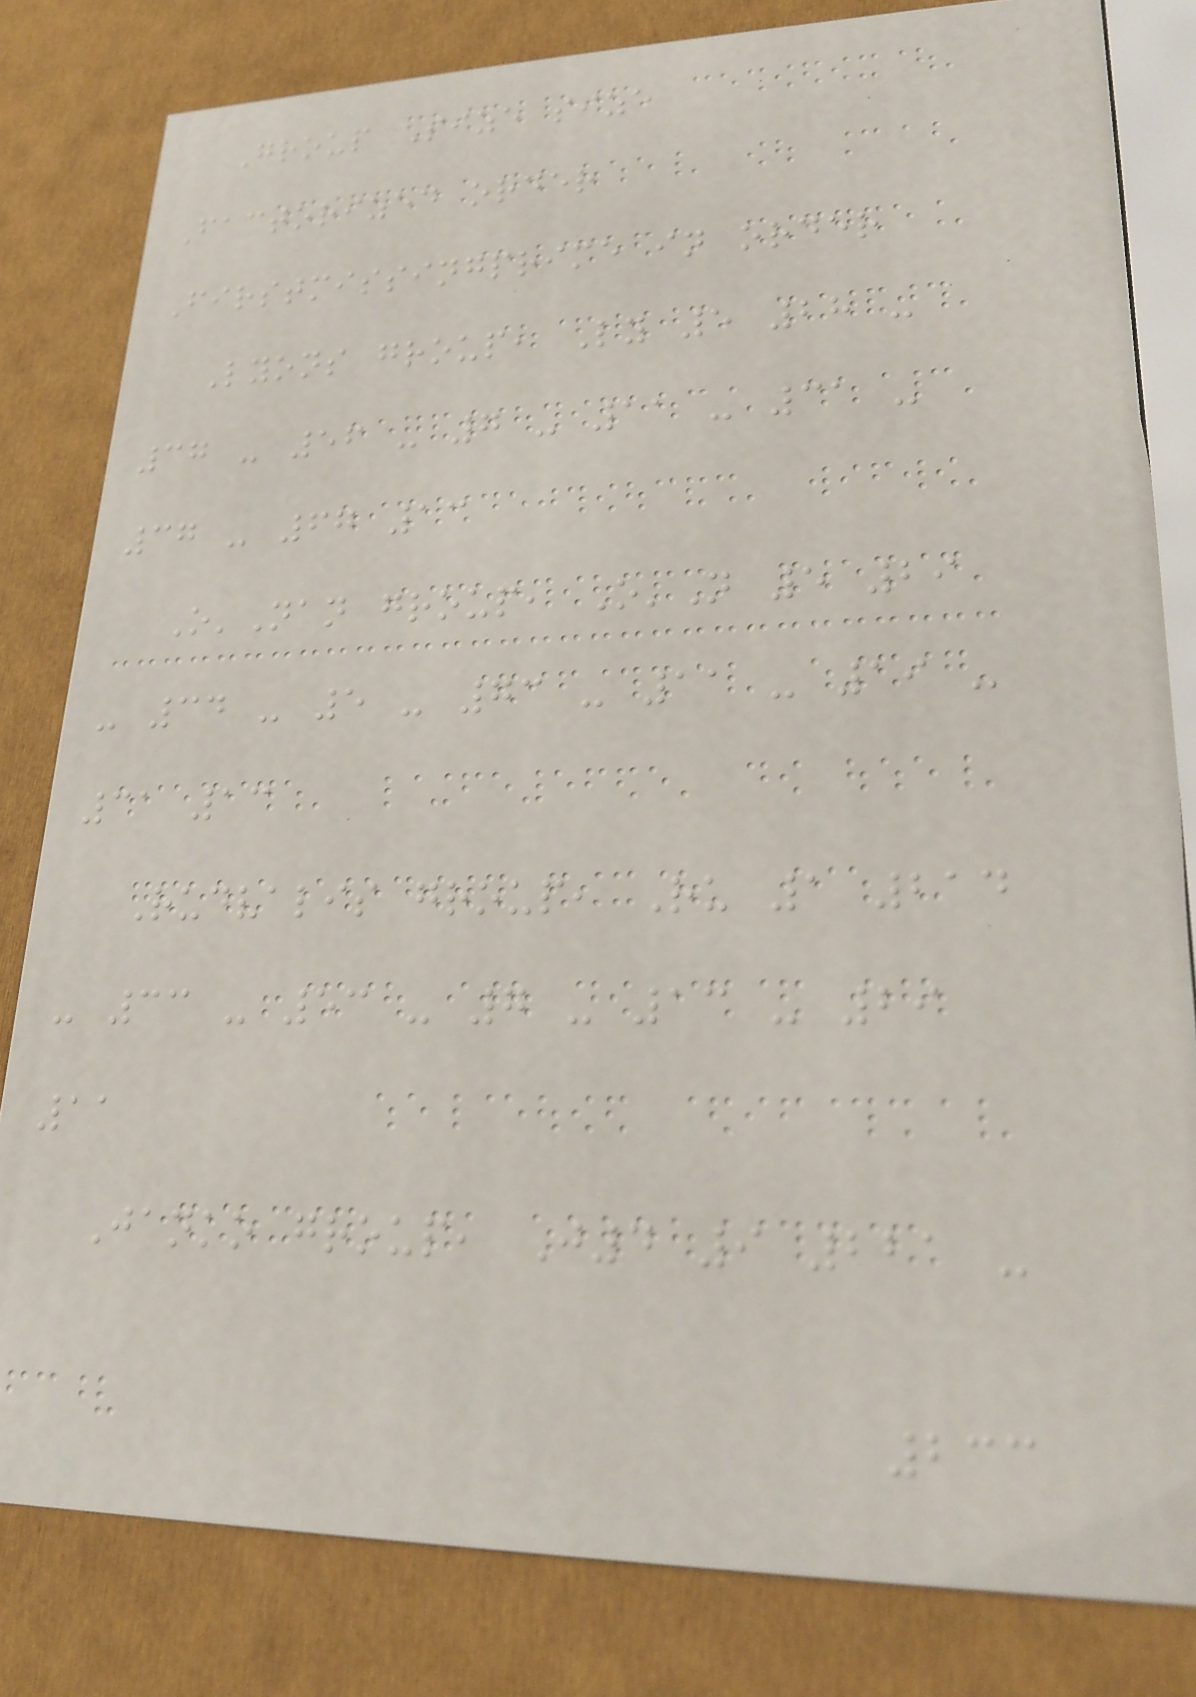Group Size size
Factorized order
Firstmissingprime in order
Lyons group, Ly 5 28 -
37 - 56 - 7 - 11 - 31 -
37 - 67 13
O'Nan group, O'N 5 29
- 34 - 5 - 73 - 11 - 19 -
31 13
Rudvalis group, Ru 1 214
- 33 - 53 - 7 - 13 - 29
11
Janko group, J4 9 221 -
233
